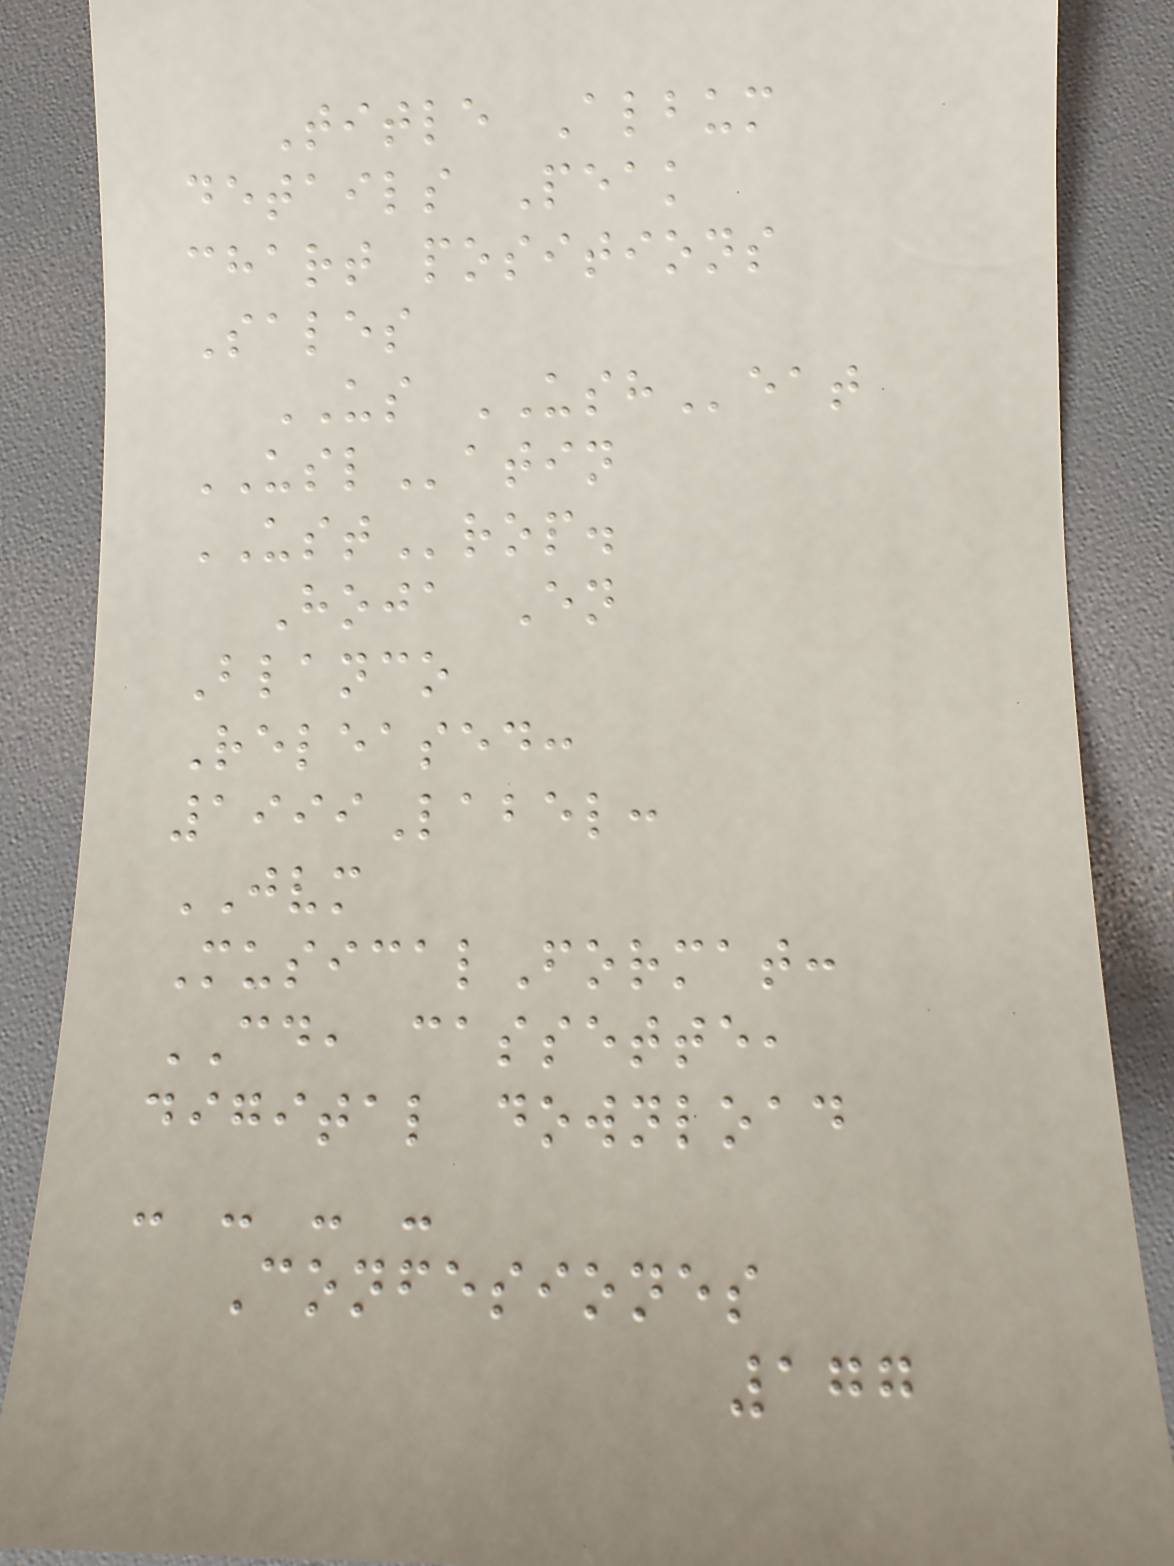Title Album
details Peak
chart positions
Sales
US USHeat
USLatin
USTrop.
Hoja En
Blanco
Released:
1999Label:
JVM
MusicalFormat:
CD, cassette,
digital download
- - - -
Confesiones
177
